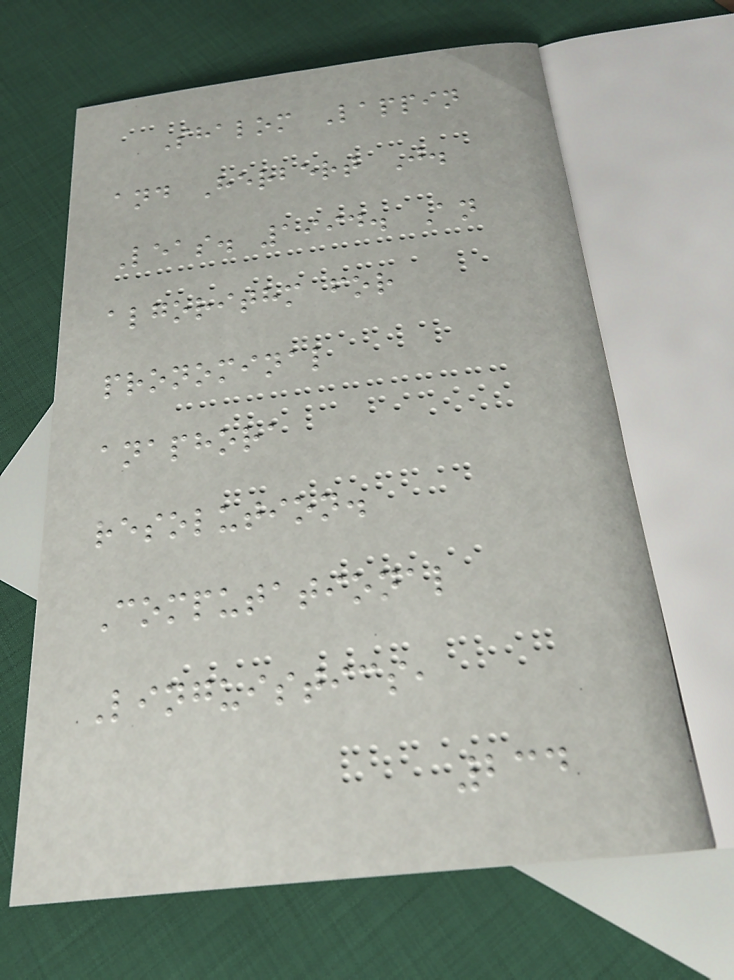Shalom Lappin
and Herbert J.
Leas. 1994. An
algorithm for
pronominal
anaphora
resolution.
Computational
Linguistics,
234
